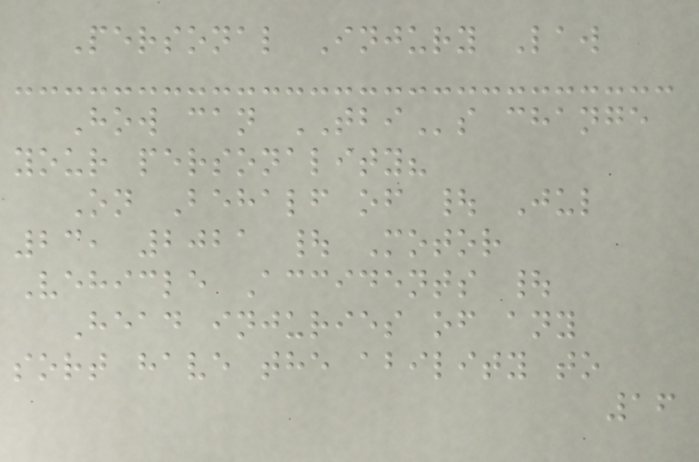Personal Injury Law
How can TBIs change
your personality?
On Behalf of | Jul
23, 2021 | Motor
Vehicle Accidents |
Head injuries of any
sort have the ability to
16
